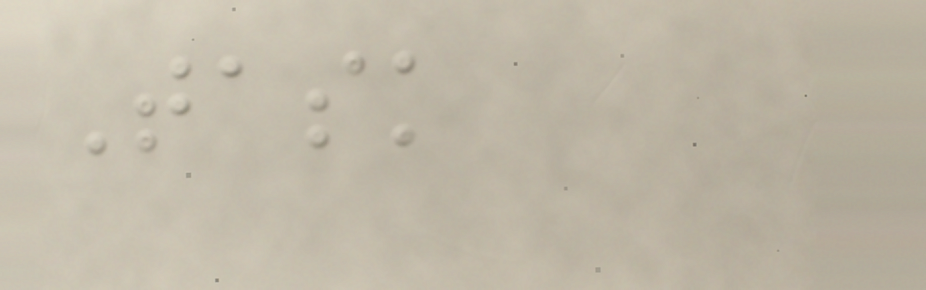Task
